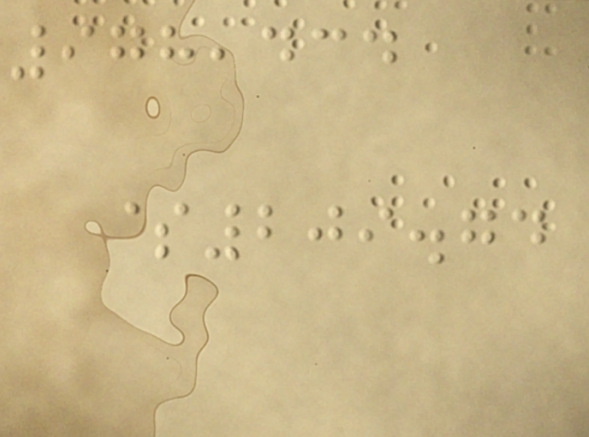978,434
$209.74
